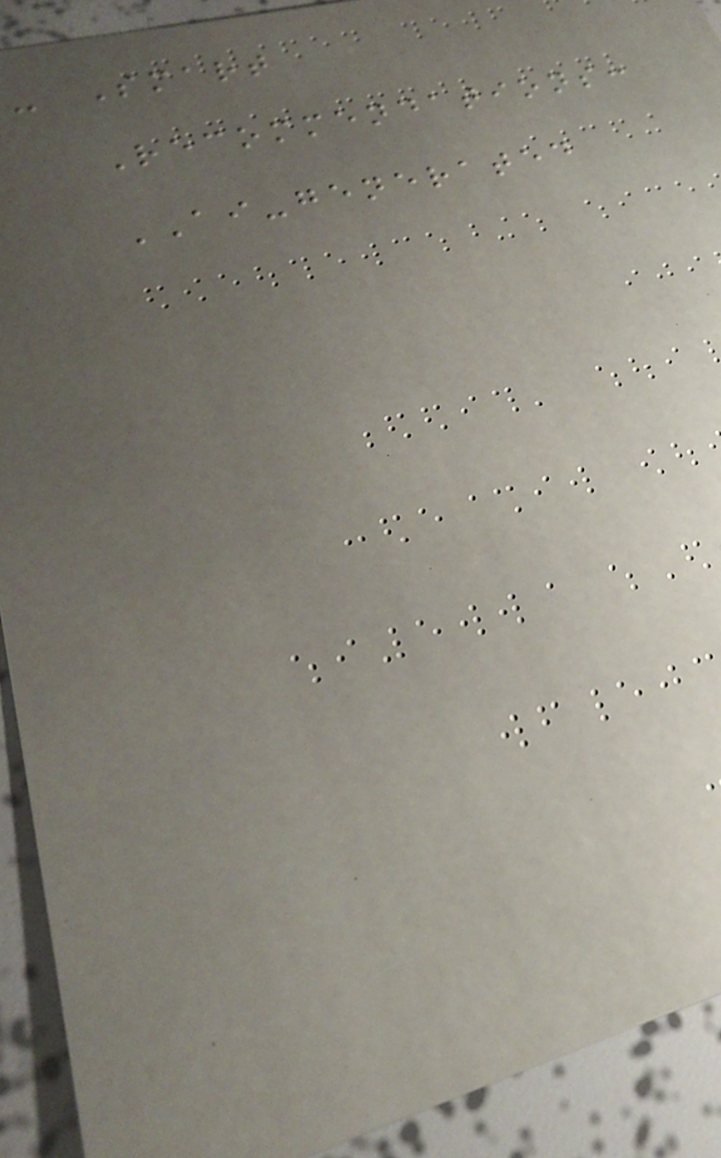- Smart
Recommendations:
AI-generated
